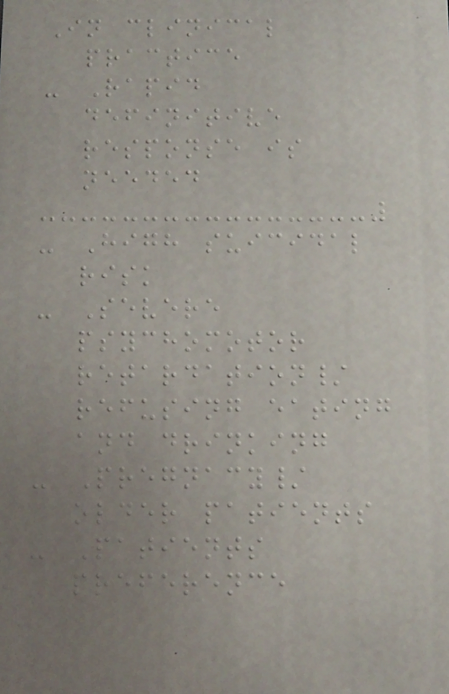In clinical
practice
- Rapid
definitive
response is
needed
- High suicidal
risk
- Severe
psychomotor
retardation/
refusing eating
and drinking
- Pregnacy/
older patients
- Patients
preference
